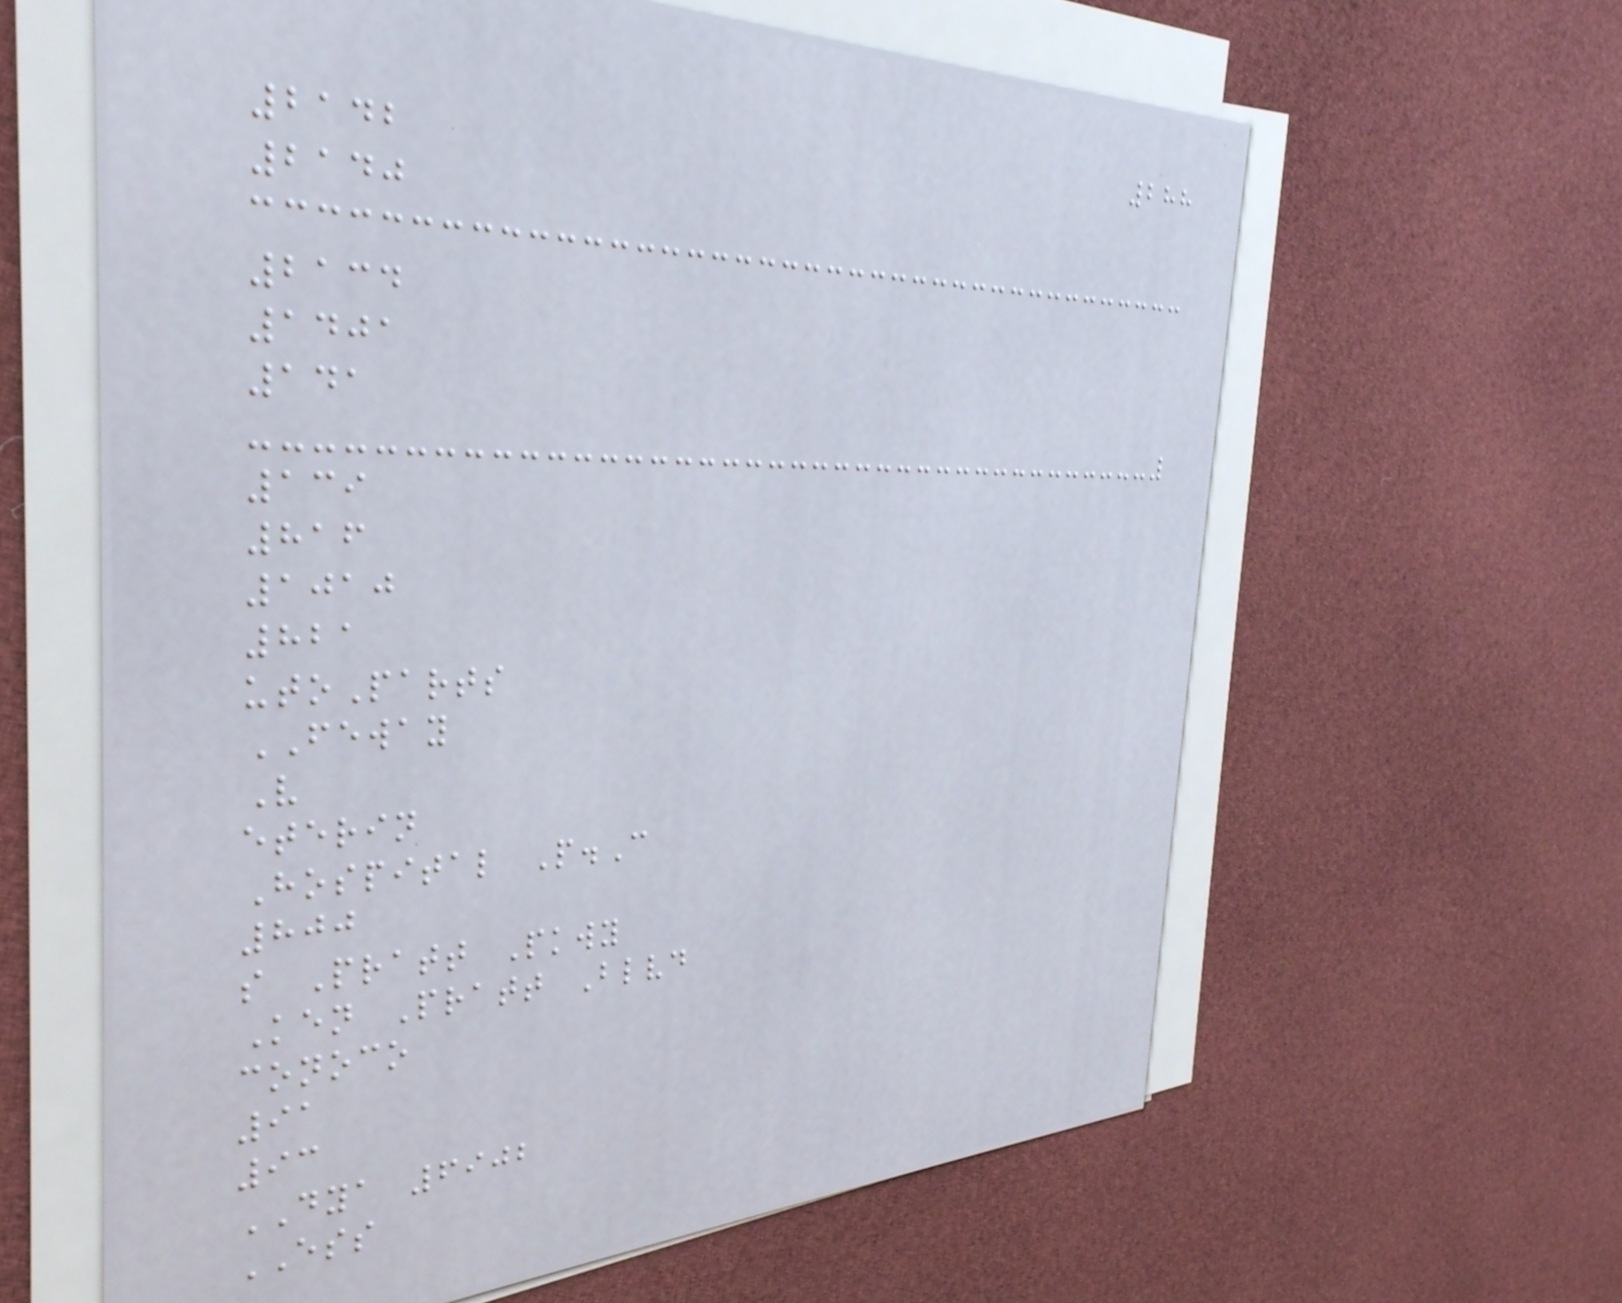288
2142
2140
2134
1401
141
139
816
1010
821
utoParts
FEWAY
V
eterin
Hospital P.C
800
s Pratt Pkwy
Ken Pratt Blvd
conoco
91
93
DYA 6902
ESS
